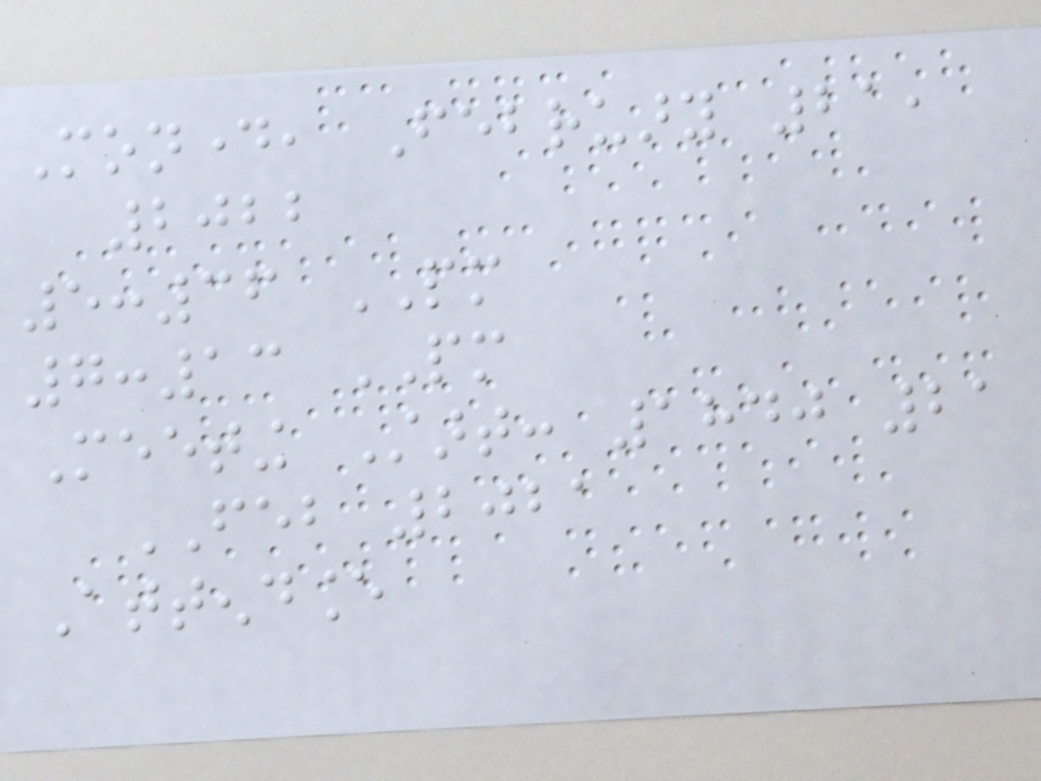Monday, February 21,
2022
5:36 PM
7:13 PM
Meeting Start: 1840 21
FEB 2021
Attendance
